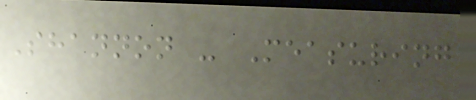Shannon - Measuring
